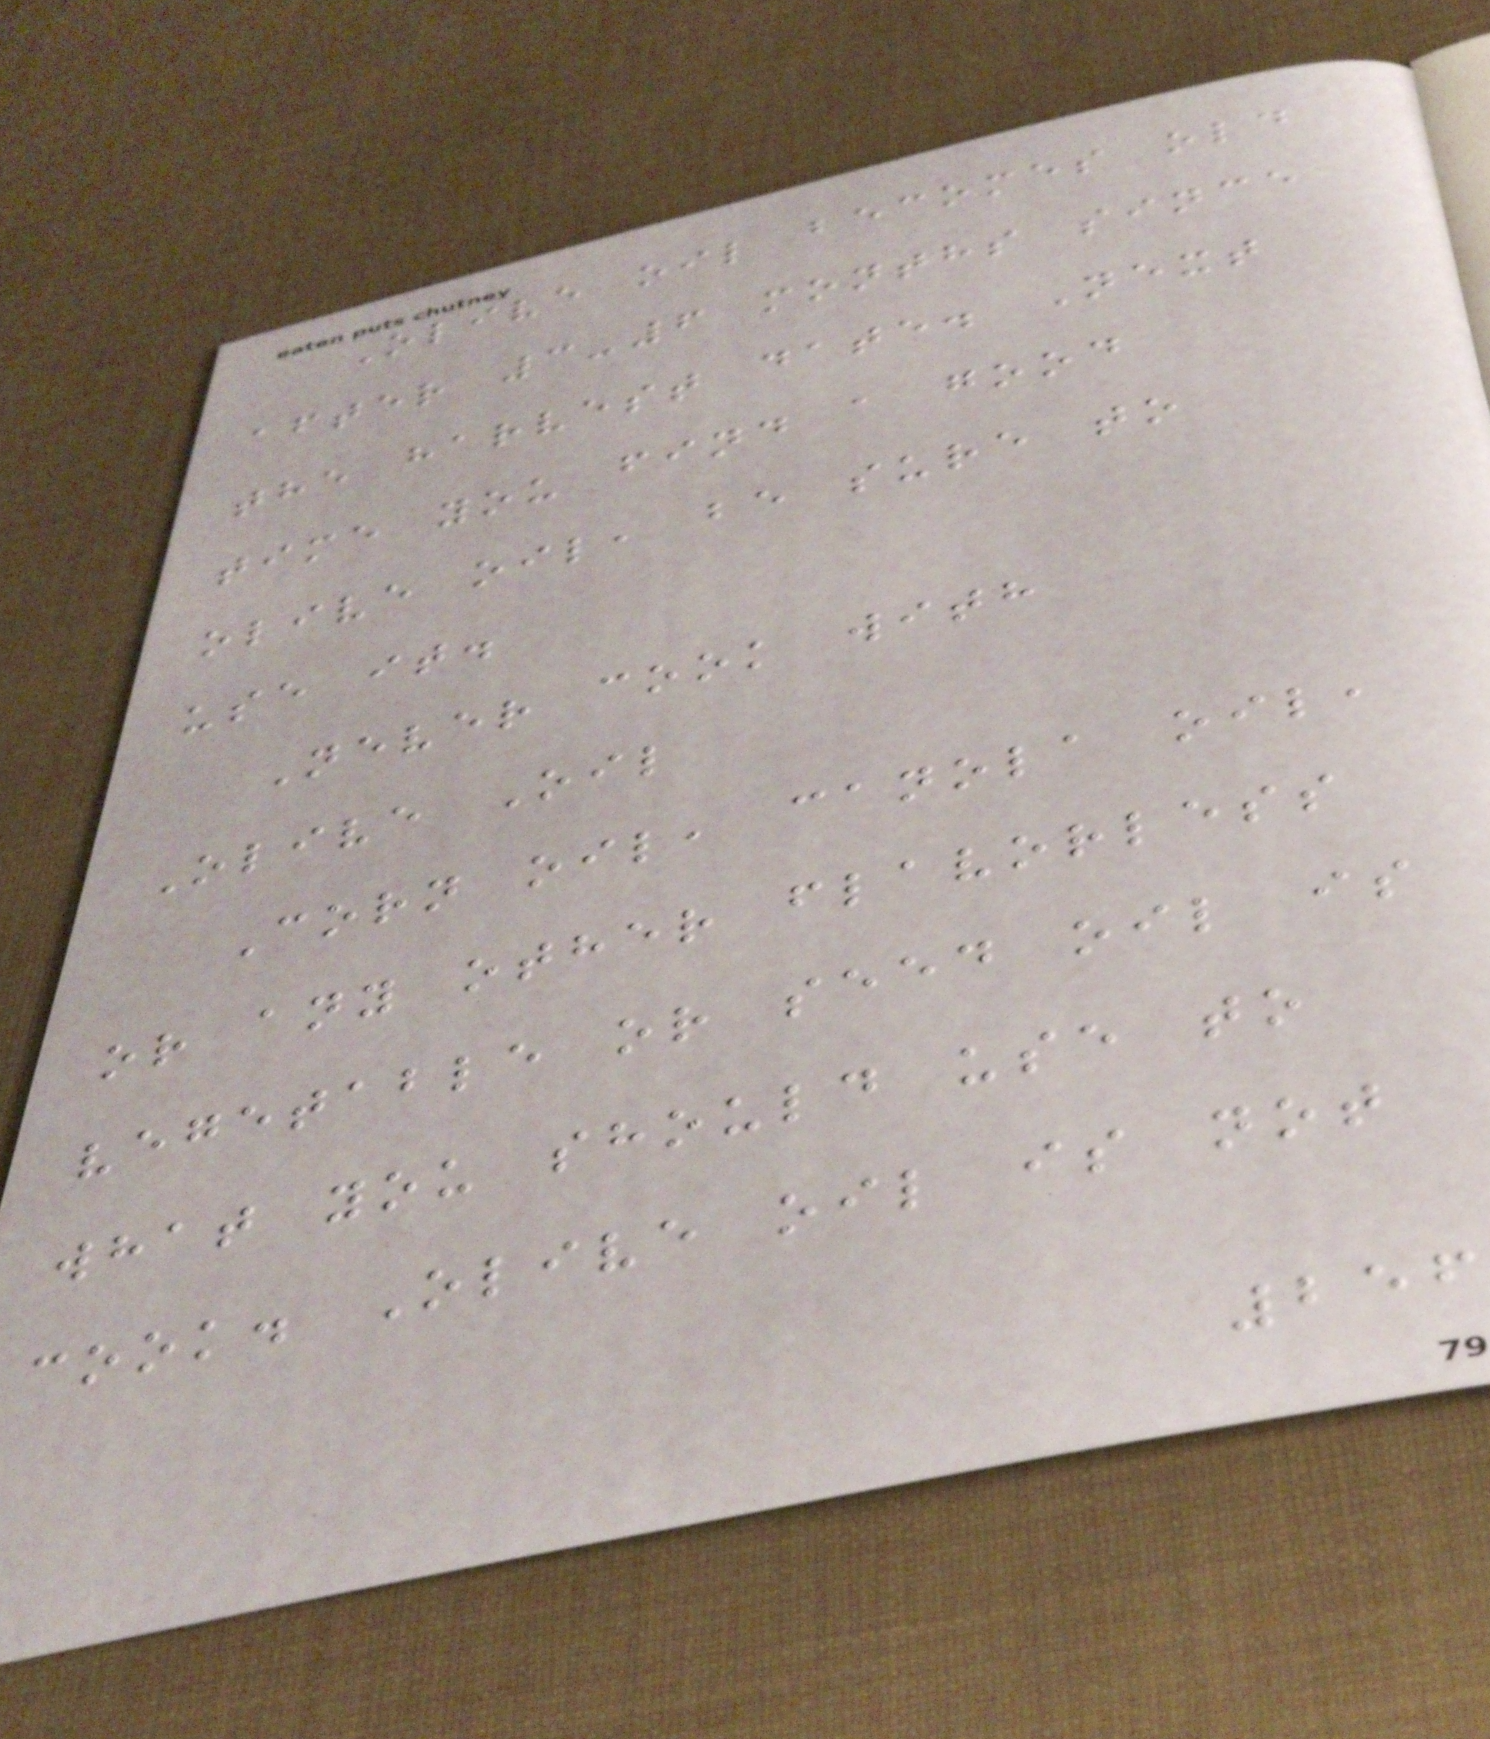Olive oil becomes old
after 3-6 months since
the harvest date. Next
time you find a good
olive oil, be sure to
use it.
Never cook with
Olive Oil
Corn oil, canola oil,
or any other flavorless
vegetable or seed oil is
what you should use to
cook. Olive oil is not
256
